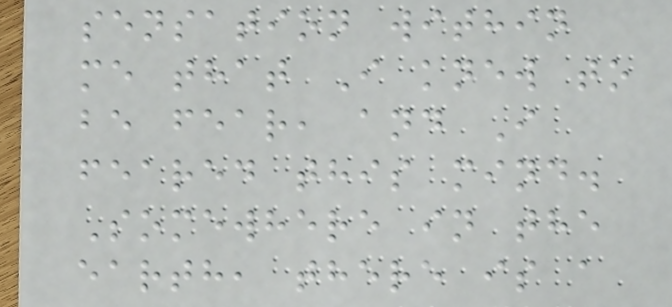sensation within
me that I knew to
be fear, and I
feared this mind.
Somewhere in the
earth, there is a
